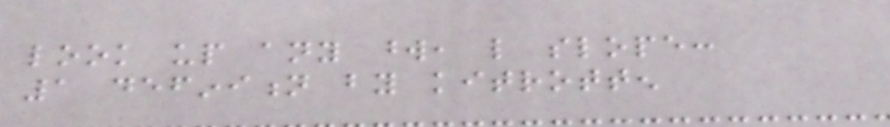look up any word, like slope:
1 definition by kitrotten
